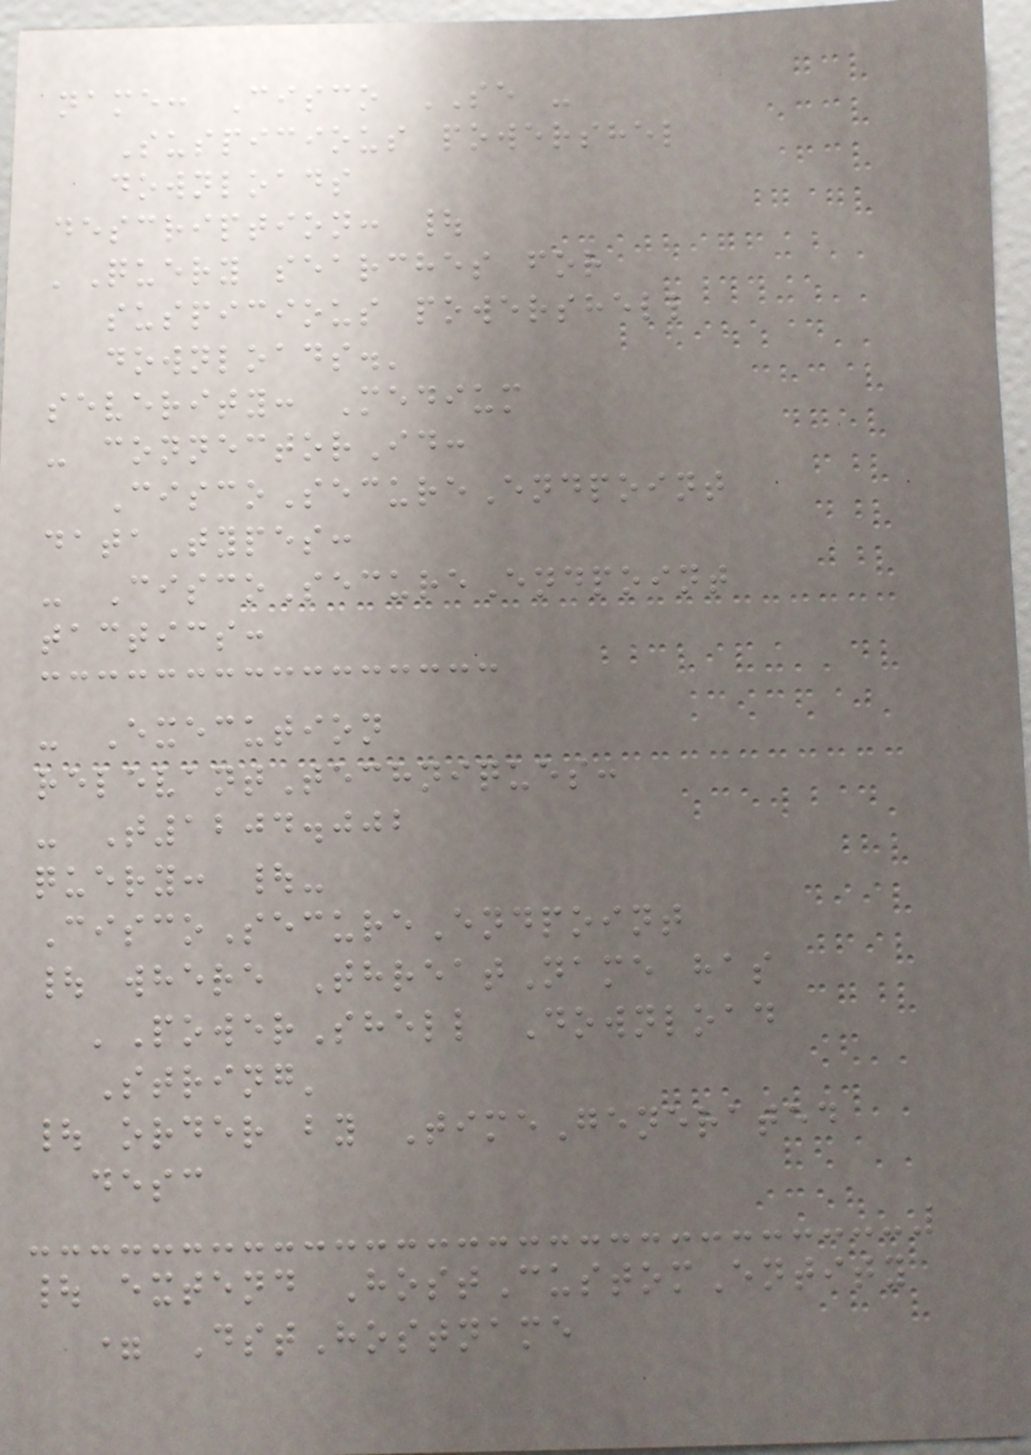name: Cisco SE -
Suspicious powershel
downloads
description: |
'Query searches for
suspicious powershell
downloads.'
severity: Medium
- connectorId:
CiscoSecureEndpoint
dataTypes:
- CiscoSecureEndpoint
tactics:
- Execution
relevantTechniques:
- T1204.002
query: |-
CiscoSecureEndpoint
| where ThreatName has
'PowerShell Download
String'
| order by TimeGenerated
desc
| extend HostCustomEntity
= DstHostname
